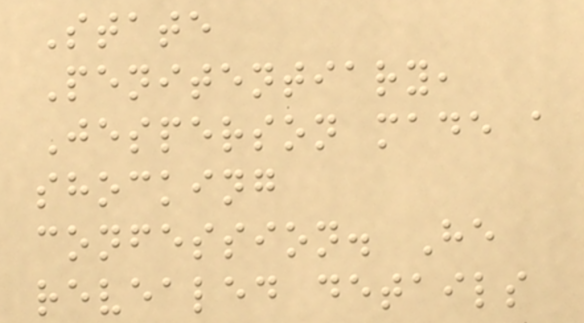State
Penitentiary,
Jesperson made a
shocking
confession. He
revealed details
